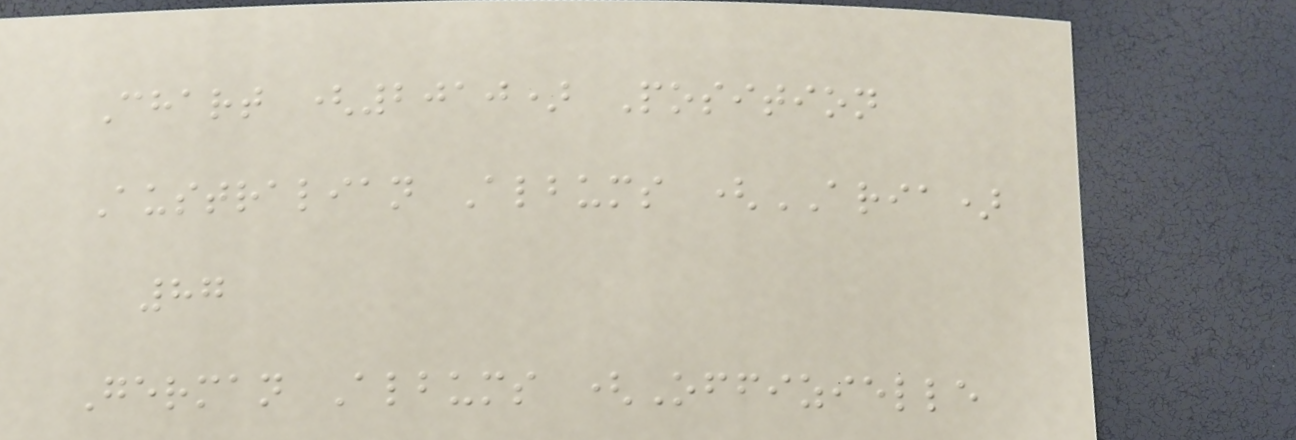Chart (2010) Position
Australian Albums (ARIA)
87
German Albums (Offizielle
